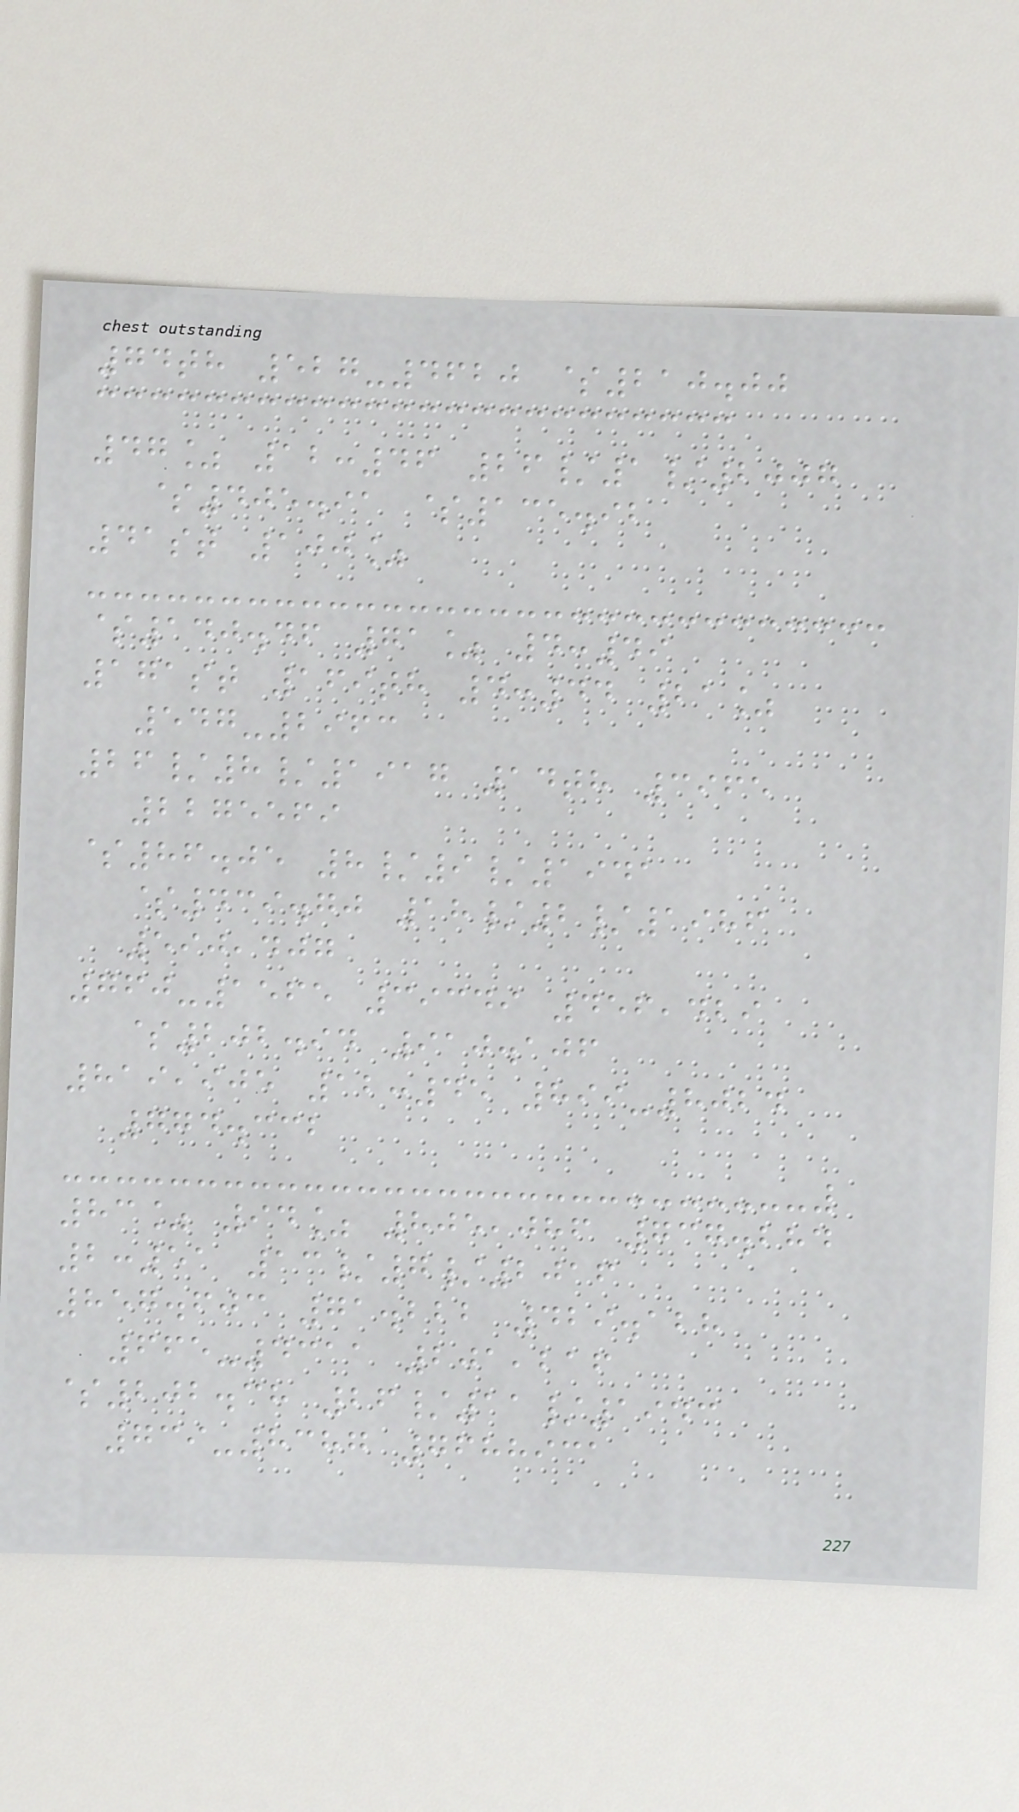74th 527-4620 $210.00
47% 12:46 26/1/2007
$405.91 $135.92
41st 100%
$140.46 71% 4:49
171st 169th 4:44 21%
547-2963
26/8/1917 14th 3965
2275569
$86.05 8/9/1941
$439.70 18/2/1986
590,407
760-1565 39349 456,429
$202.94 910.106
819,905 12:45 899-8024
774.332
83% 94% 805,086 737.284
2:51 13/7/2016
857.603 71.222 429.128
665-4311 201,216
$202.38 26/11/1943
739-8387 7688931
